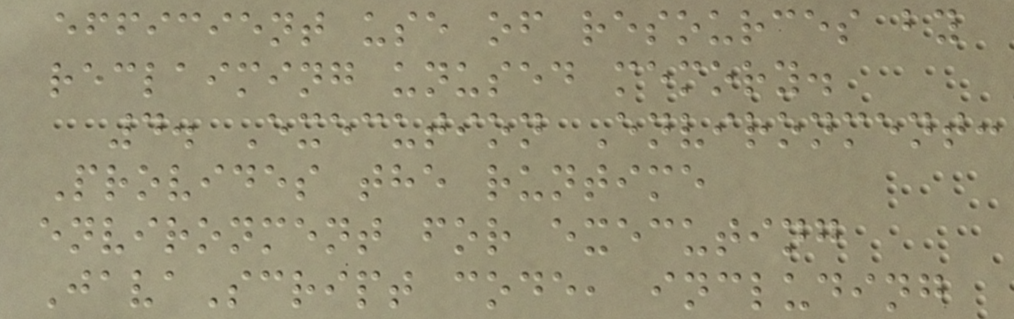efficient use of resources by
reclaiming unused memory.
4. Execution Environment:
Provides the runtime
environment for executing
JavaScript code, including
